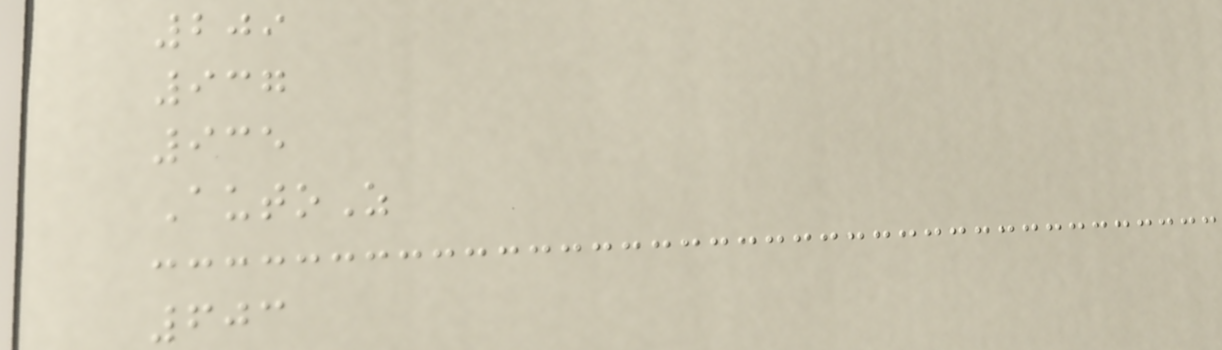209
937
935
AutoZ
603
